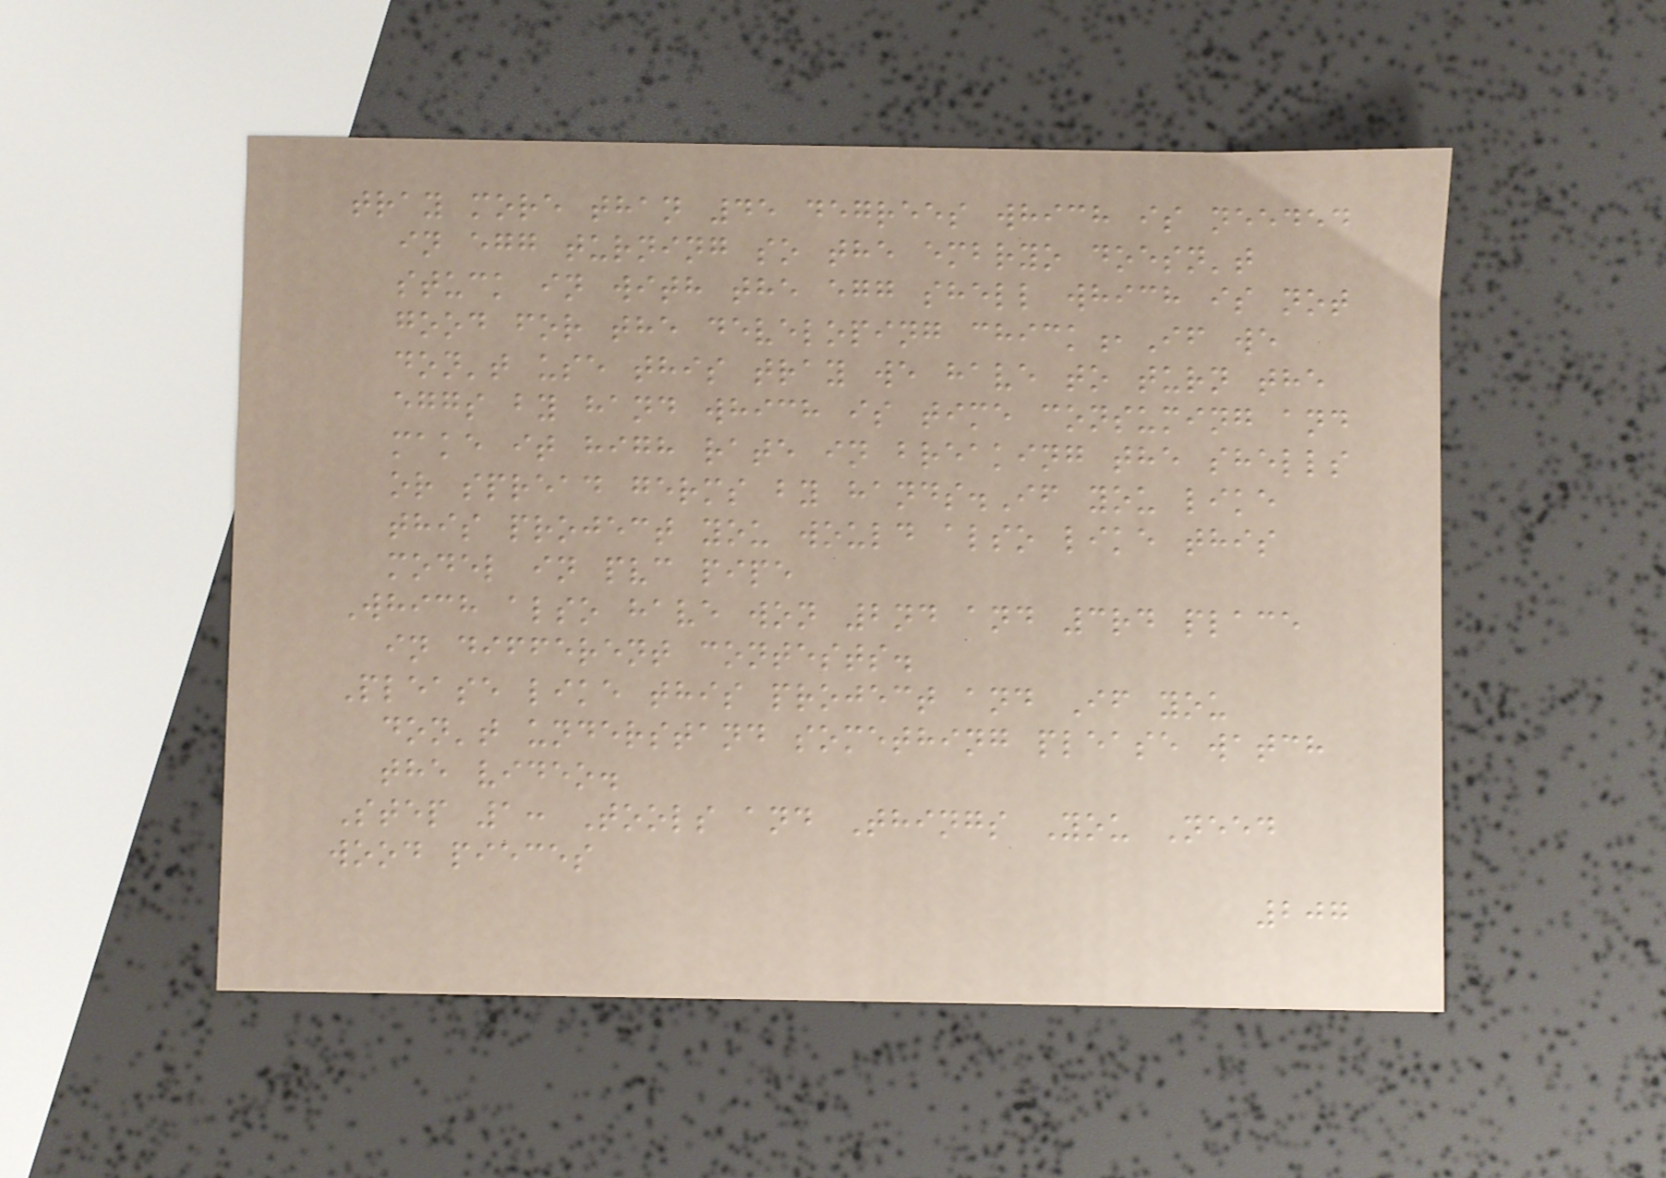tray more than 45 degrees which is needed
in egg turning so the embryo doesn't
stuck in with the egg shell which is not
good for the developing chick,If we
don't use this tray we have to turn the
eggs by hand which is time consuming and
make it high rate in breaking the shells
or spread germs by hands.If you like
this project you would also like this
model in pvc pipe
Which also have won 2nd and 3rd place
in different contests.
Please like this project and If you
don't understand something please watch
the video.
Step 1: Tools and Things You Need
wood pieces
207
